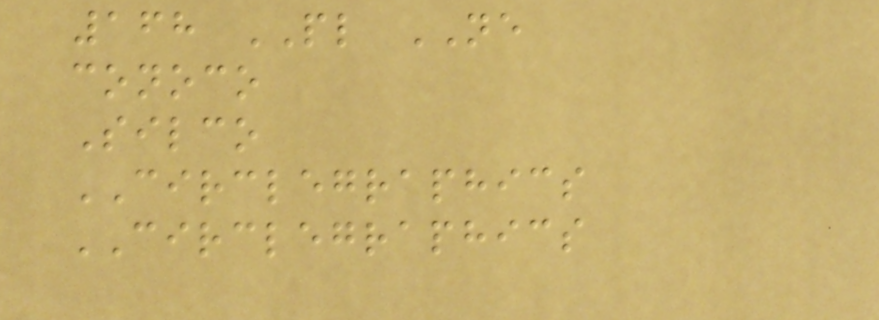168 PL NE
conoco
Silco
CIRCLEGRAPHICS
CIRCLEGRAPHICS
